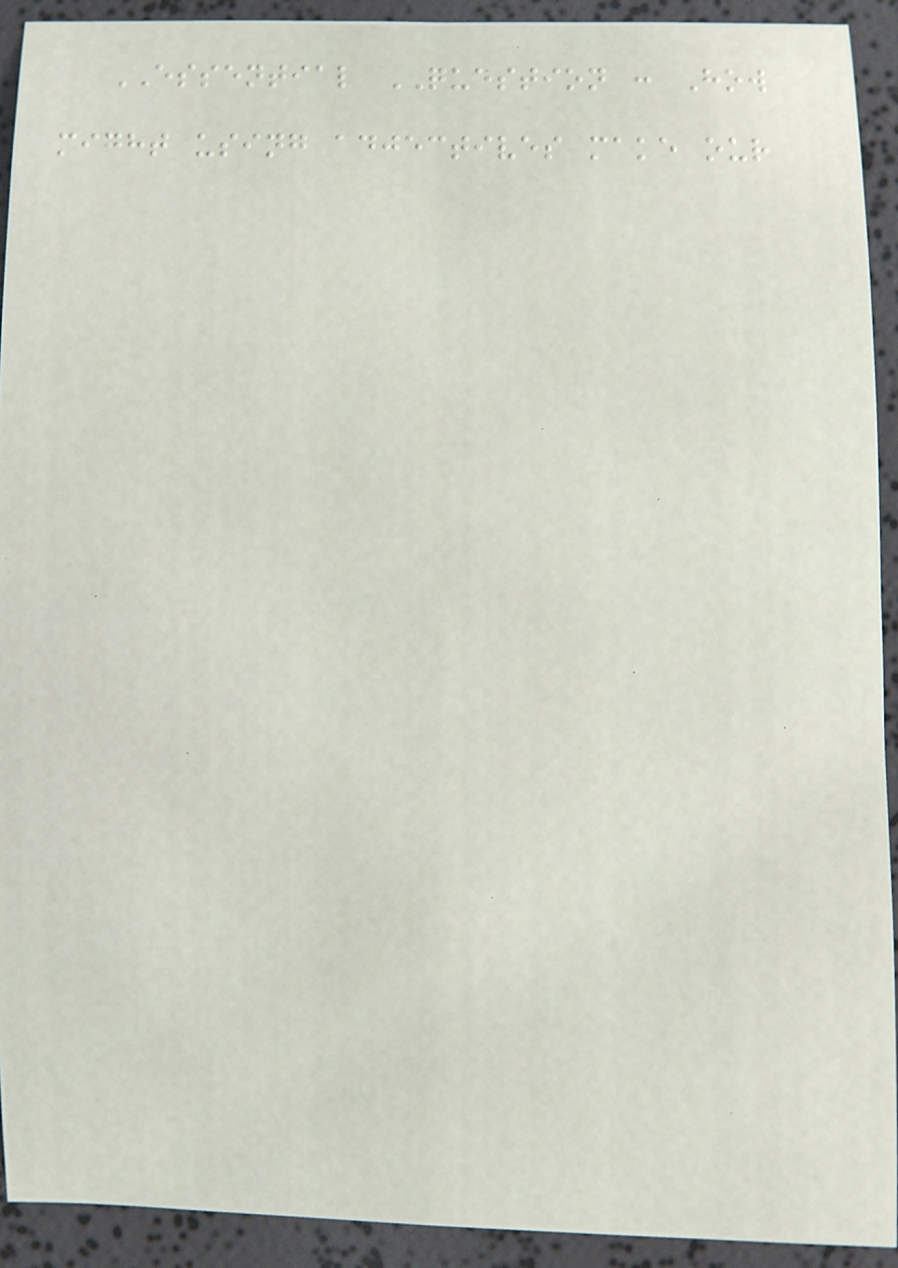ESSENTIAL QUESTION : How
might using adjectives make our
